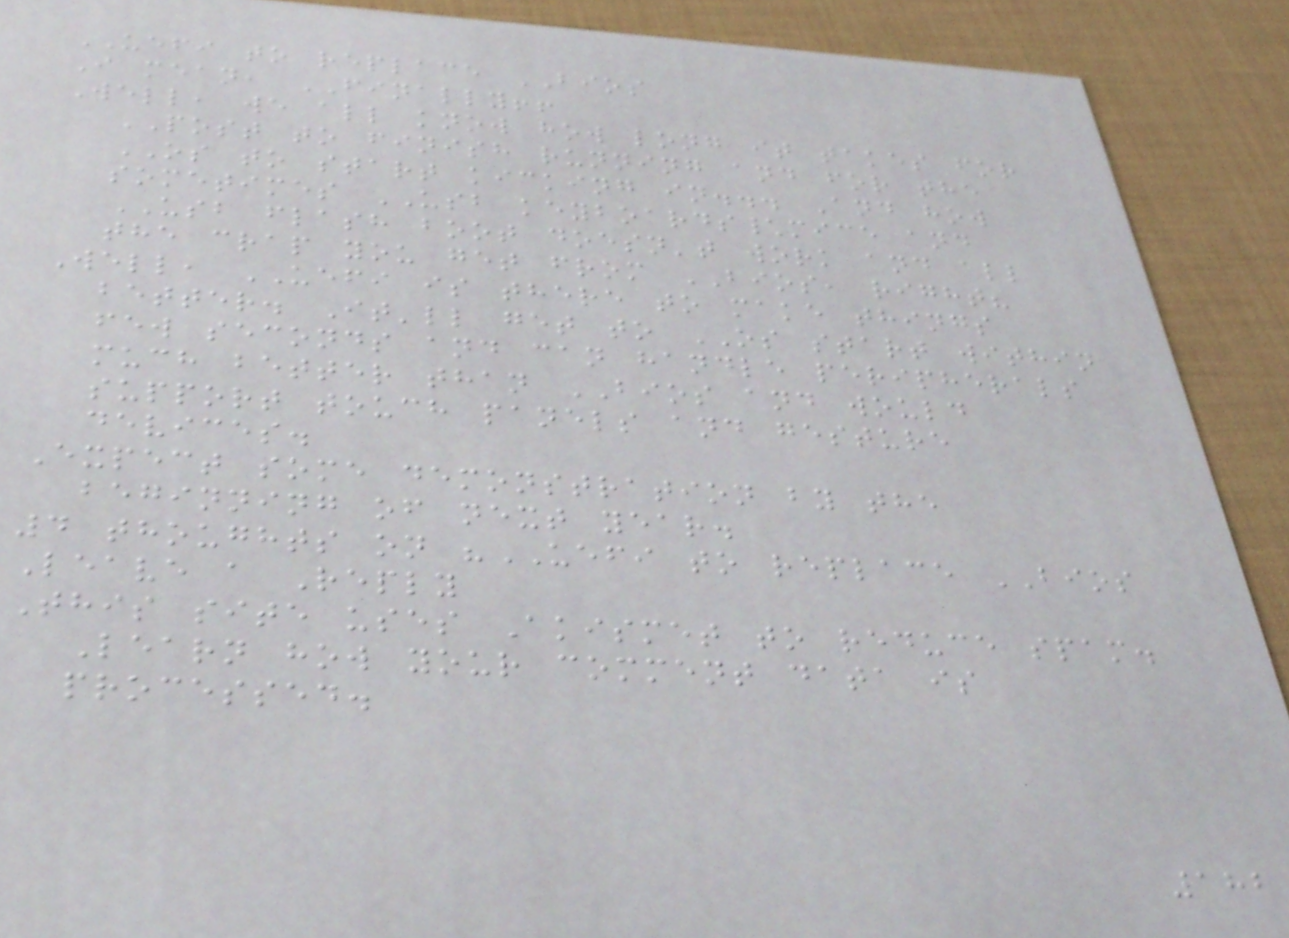UEFI to replace BIOS
I mean, FINALLY!!
Well, we all know how long it takes for
POST to finish running and for the
OS to start kicking in... And how
sometimes USB keyboards\mice and
USB flash boot doesn't work and all
the crap you get from BIOS, right?
Well, UEFI is there to make things
better. It'll get to OS start within
few seconds and can handle peripherals
much better than BIOS and would
support touch panels and gesture
devices.
Expect some demonstration by the
beginning of next year.
4 thoughts on "UEFI to replace BIOS
Leave a Reply
This site uses Akismet to reduce spam.
Learn how your comment data is
processed.
182
